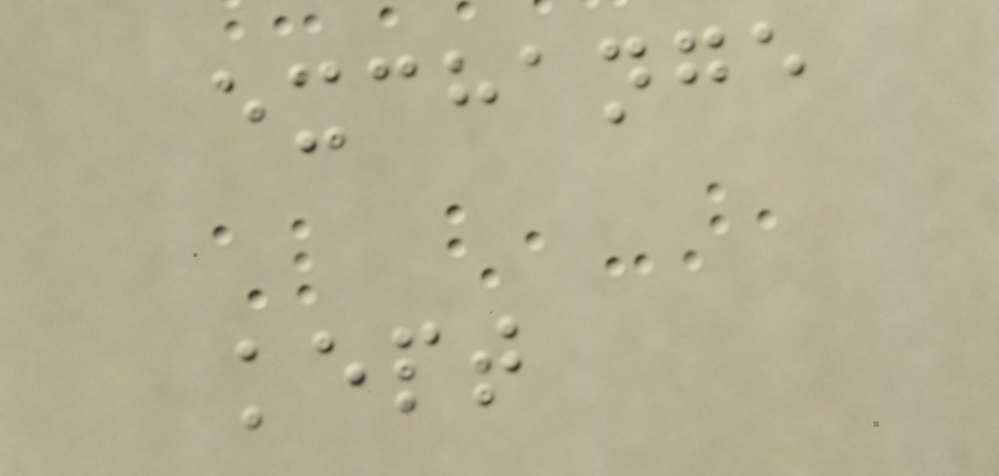exchange
kept
